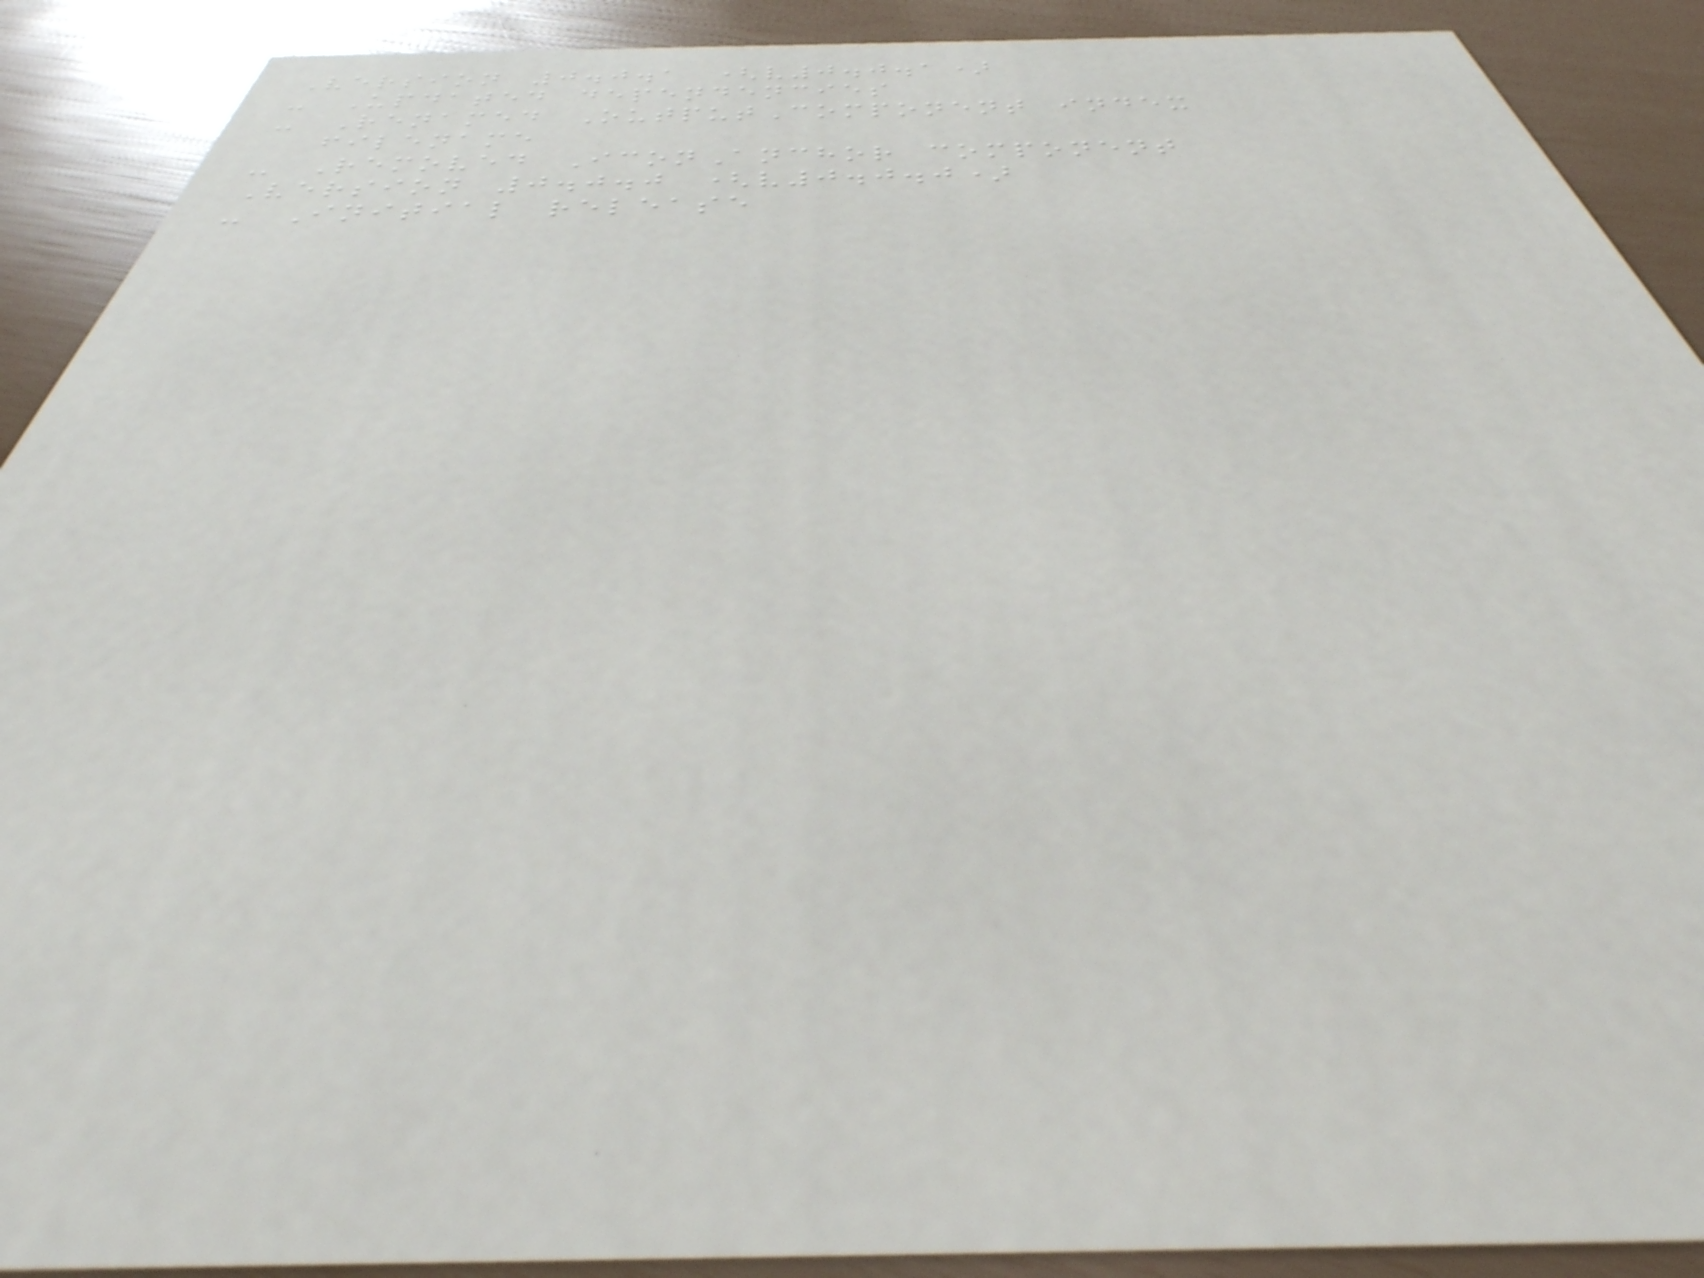Version 0.0.1 (v0.0.1)
- Updated dependencies
- Renamed OutputComponent index
filename
- Removed IconAnchor component
Version 0.0.0 (v0.0.0)
- Initial release
